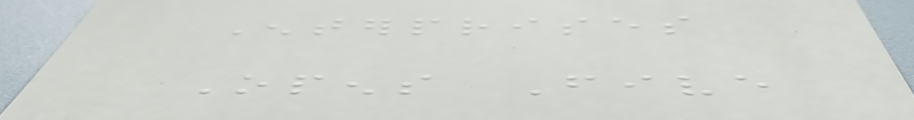Enterprises
Opens Five
